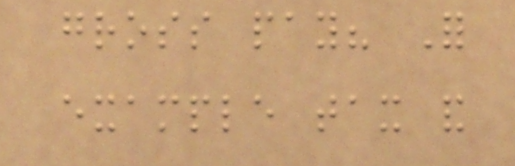gross pay? For
example tax and
